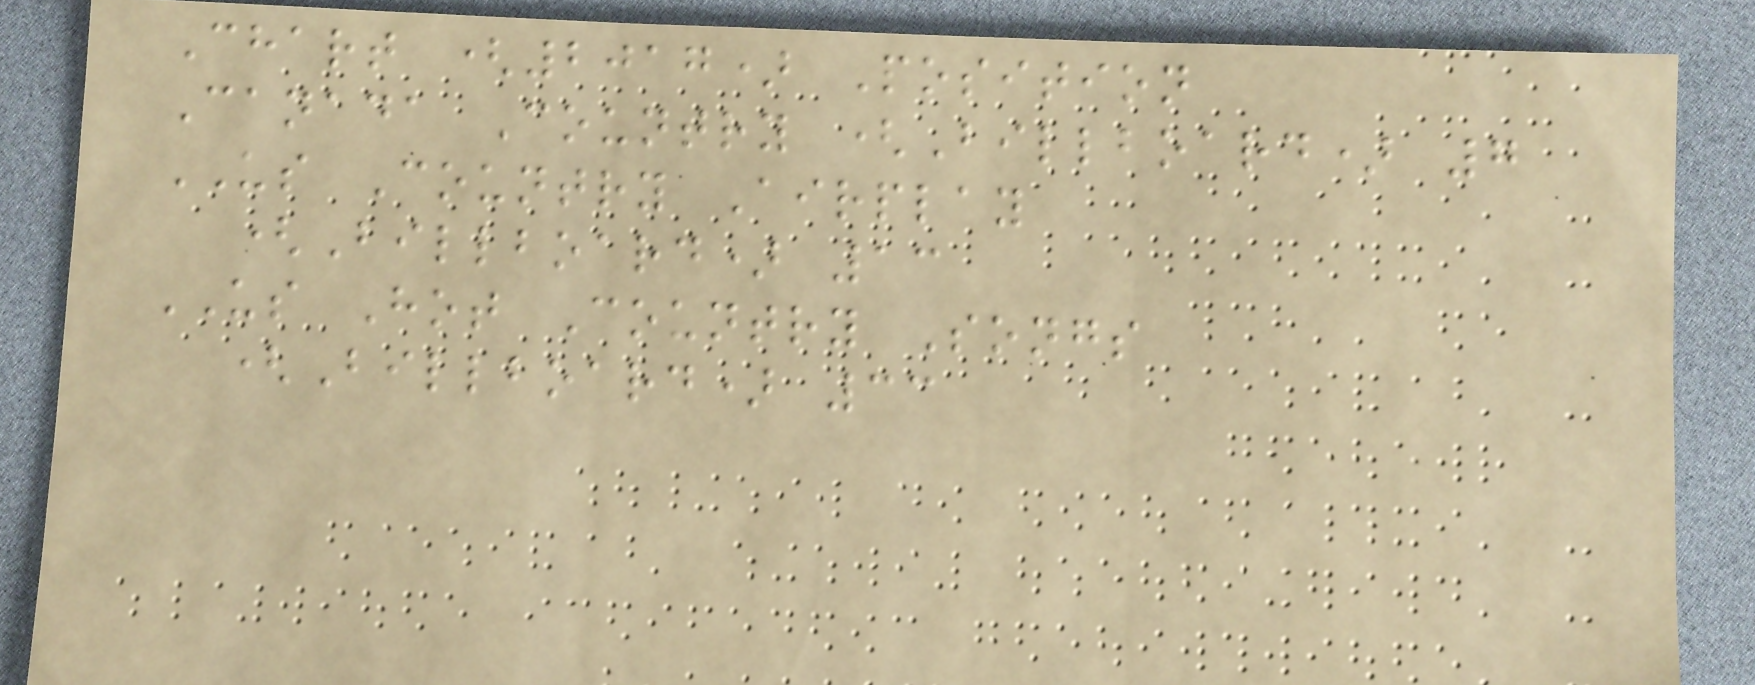Chart (2017) Position
Canada Country (Billboard) 7
US Country Airplay
(Billboard) 13
US Hot Country Songs
(Billboard) 33
